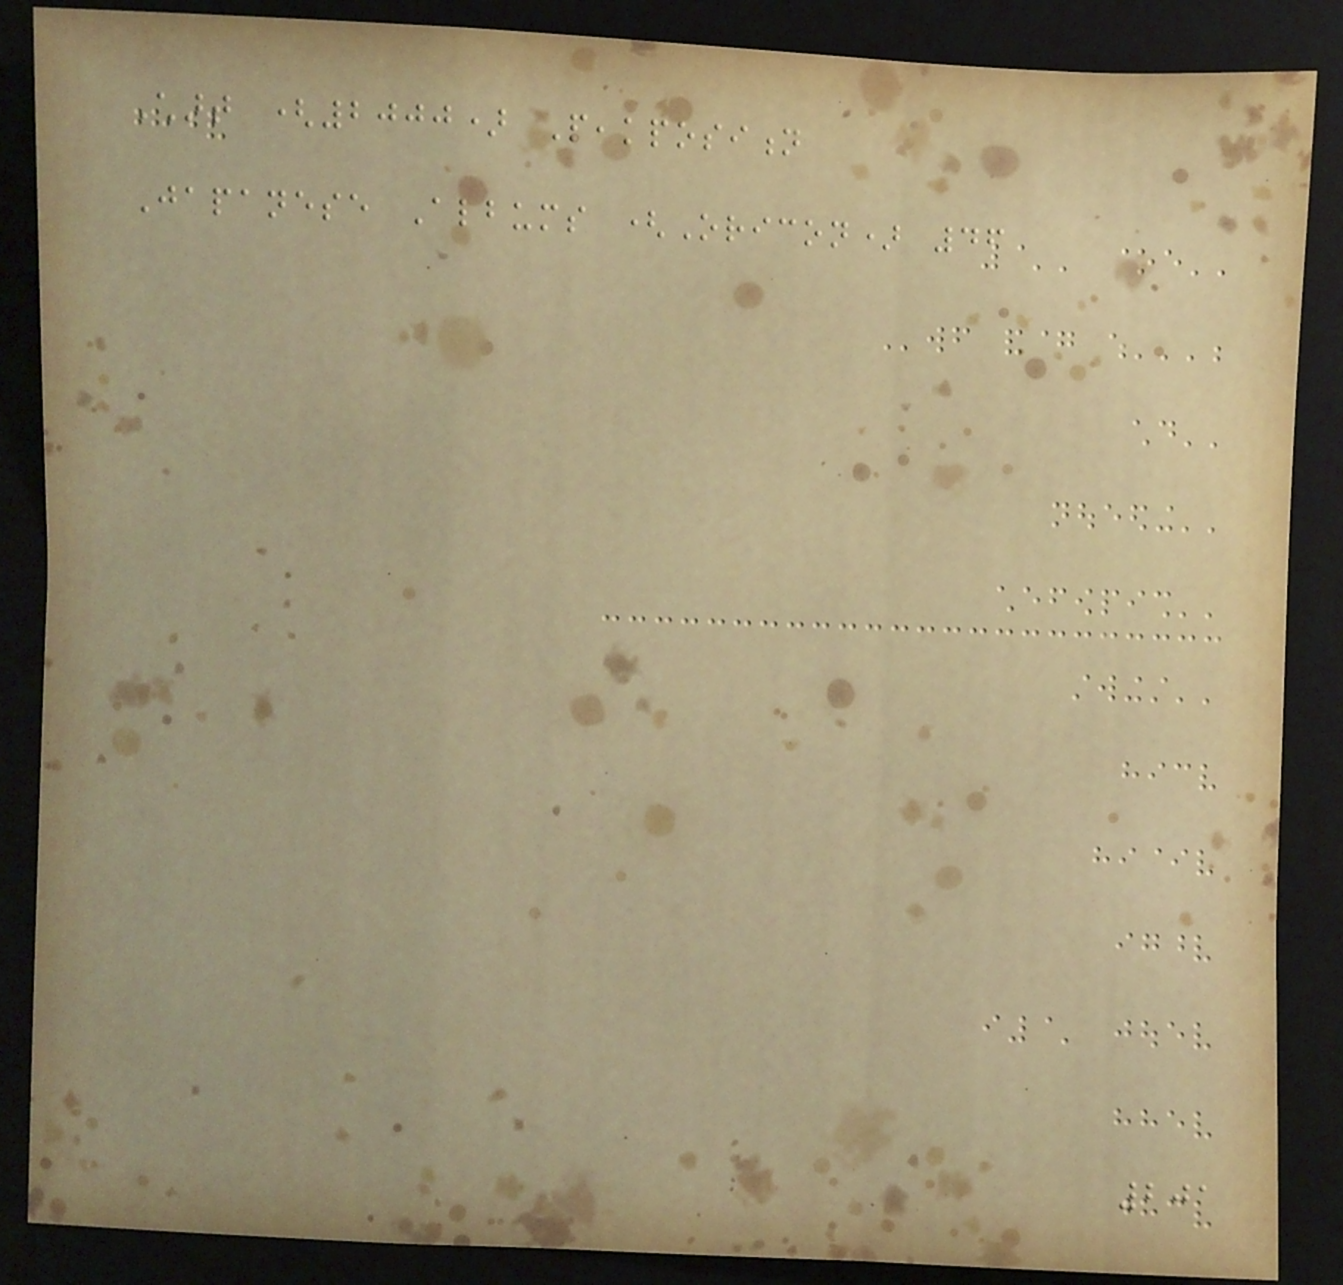Chart (2000) Peakposition
Japanese Albums (Oricon) 46
201
